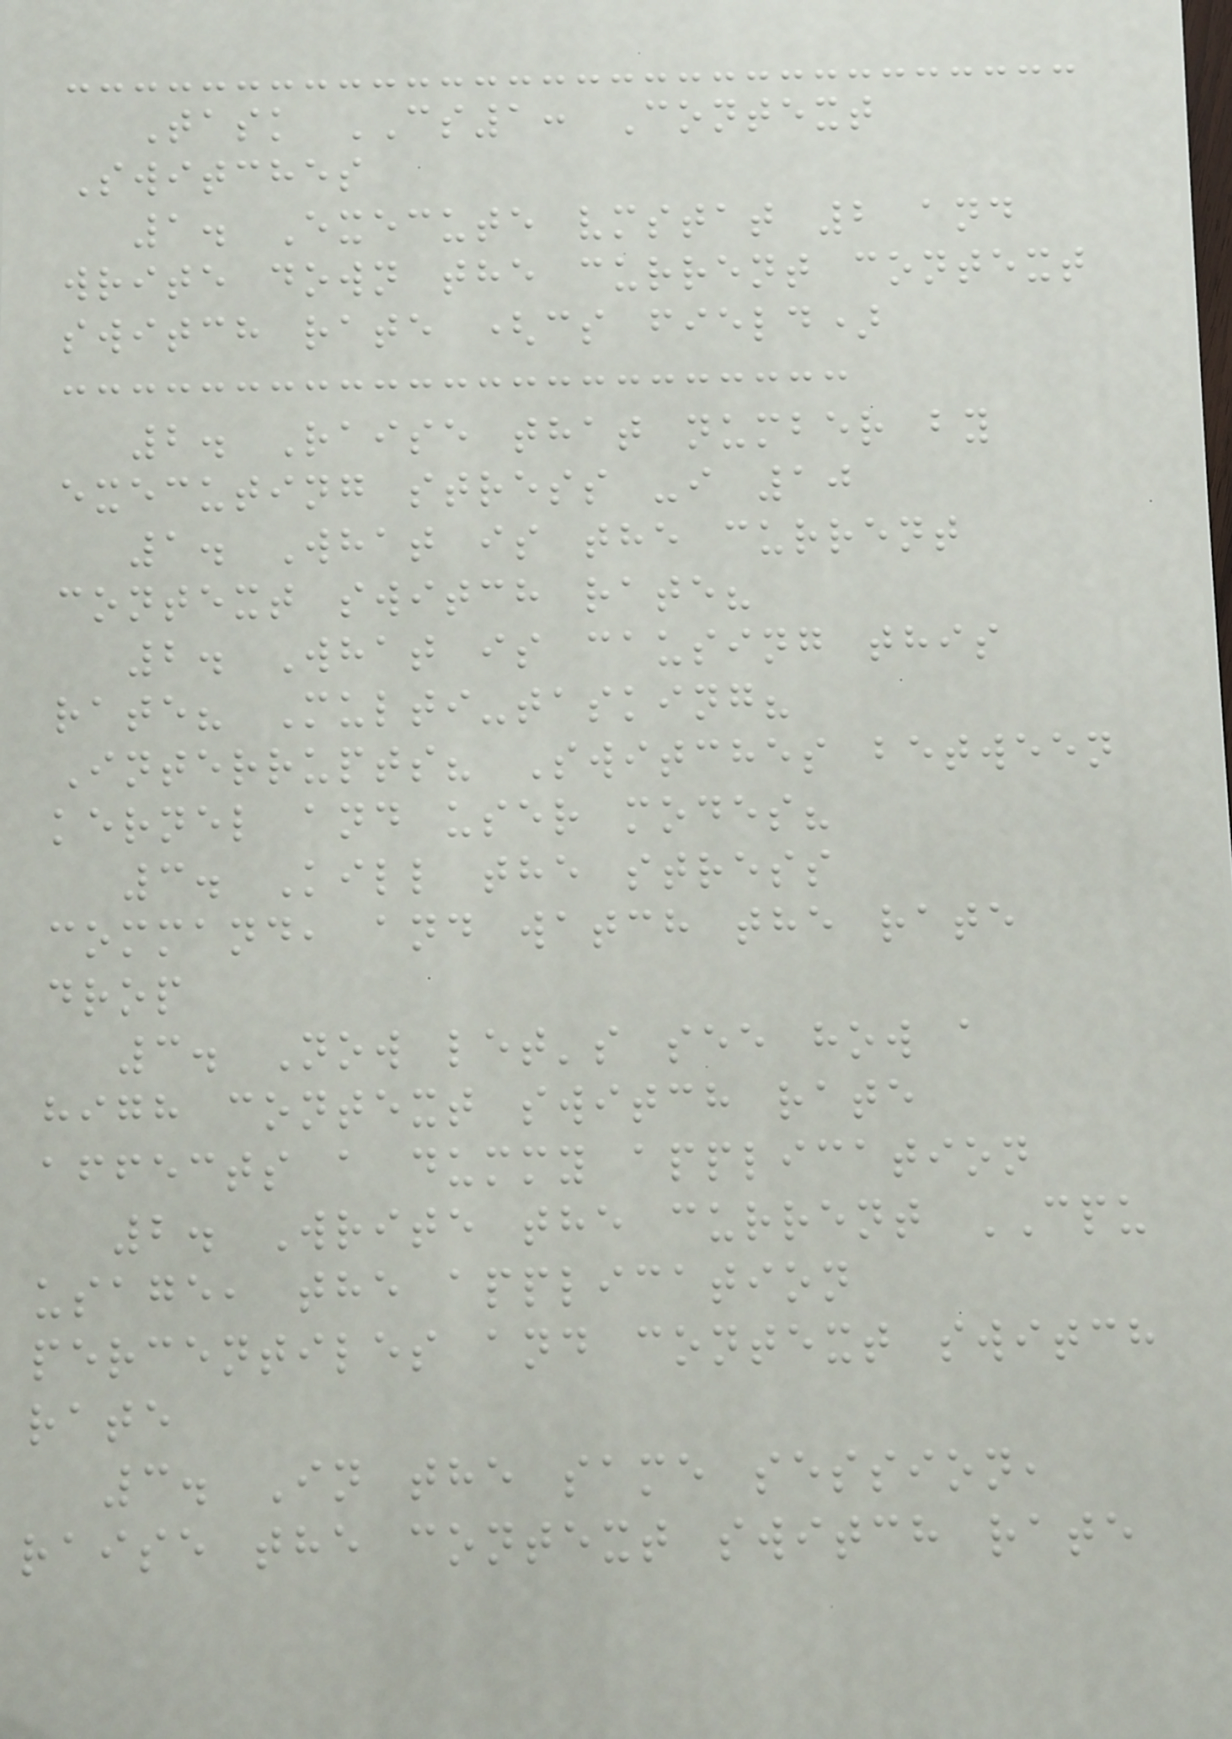Task CS1: Context
Switches
1. Execute vmstat 2 and
write down the current context
switch rate (cs field)
2. Raise that number by
executing stress -i 10
1. What is the current
context switch rate?
2. What is causing this
rate? Multi-tasking?
Interrupts? Switches between
kernel and user modes?
3. Kill the stress
command, and watch the rate
drop
3. Now let's see how a
high context switch rate
affects a dummy application
2. Write the current CPU
usage, the application
percentiles and context switch
rate
3. In the same session,
raise the context switch rate
